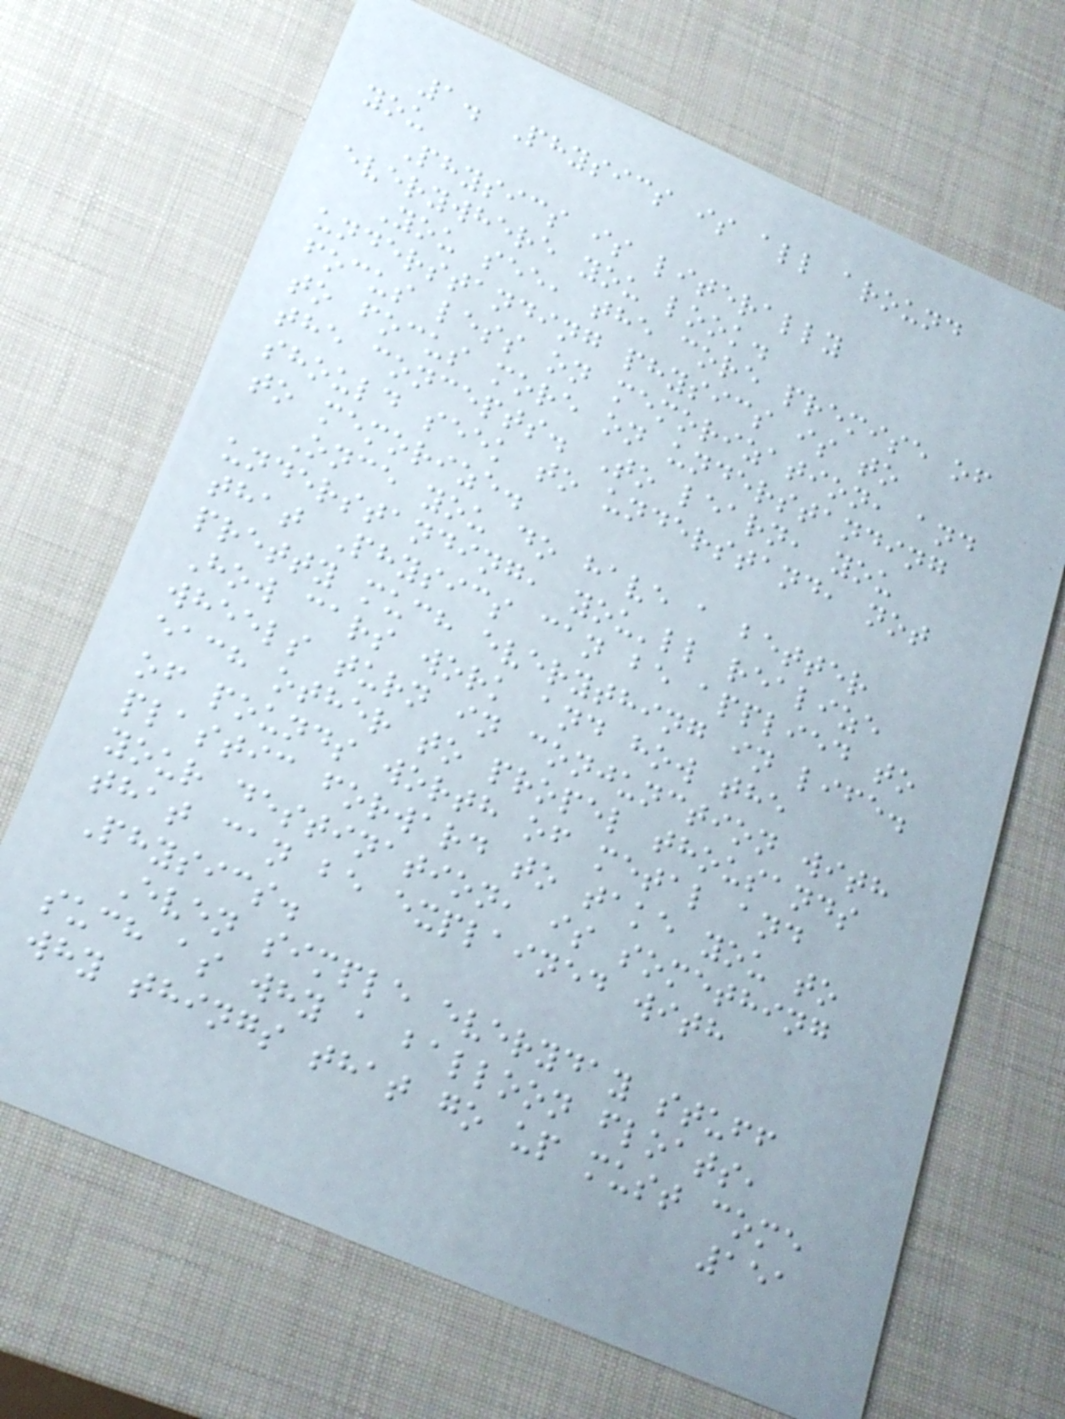1. Physics is all around
you
Physics is literally
everywhere you look.
You see, the core premise of
understanding physics is to
focus less on memorization, and
to focus more on understanding
the concepts. To learn, you
should seek to understand, not
to memorize.
Once you do have a better
understanding, you'll realize
that Physics can be applied to
pretty much everything in life.
How cars work and how the
wheels turn in conjunction with
each other to propel thousands
of pounds worth of metal and
plastic forward to take you to
your destination, is something
that can be explained with
Physics.
Even simple everyday stuff
such as why a balloon floats,
why things that go up must come
151
